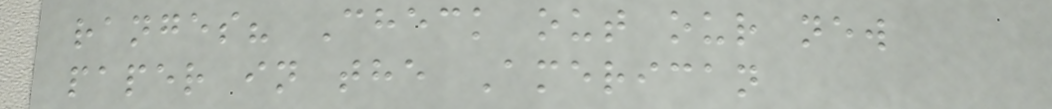ranges? Check out our new
paper in the American
